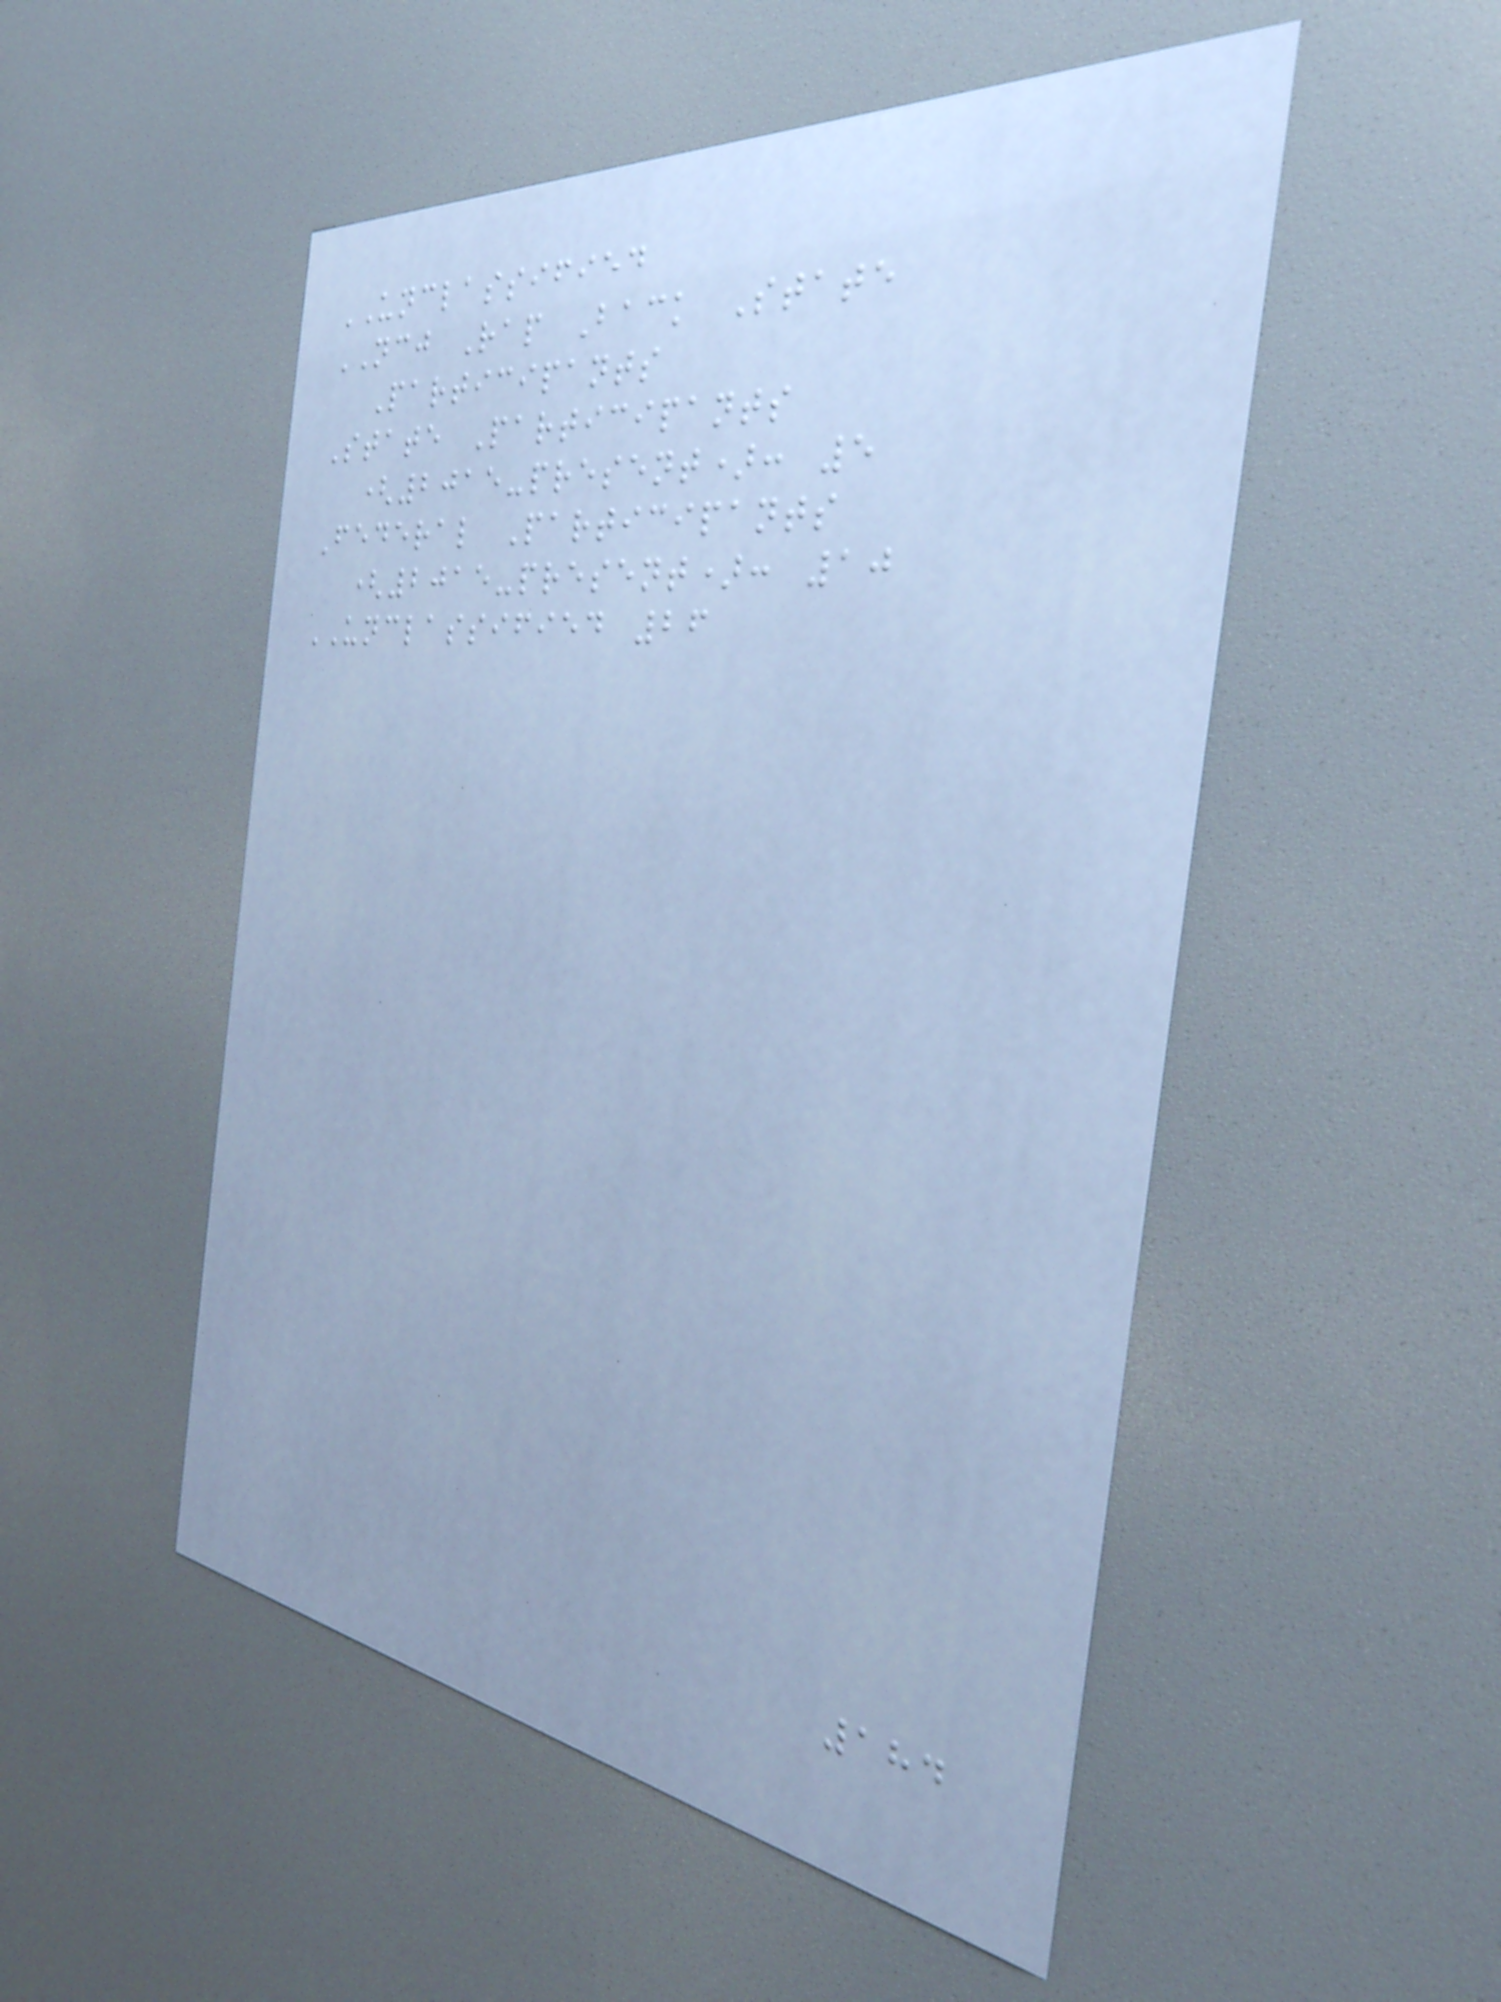UNCLASSIFIED
NCJ Rap Back State
Participants
State Participants
(2015-present): 5
Federal Participants
(2015-present): 10
UNCLASSIFIED 26
184
